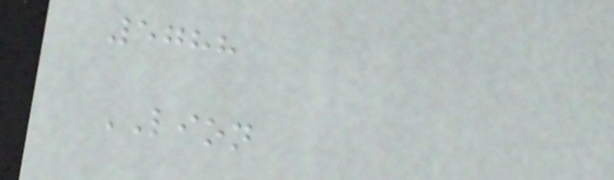5788
LION
